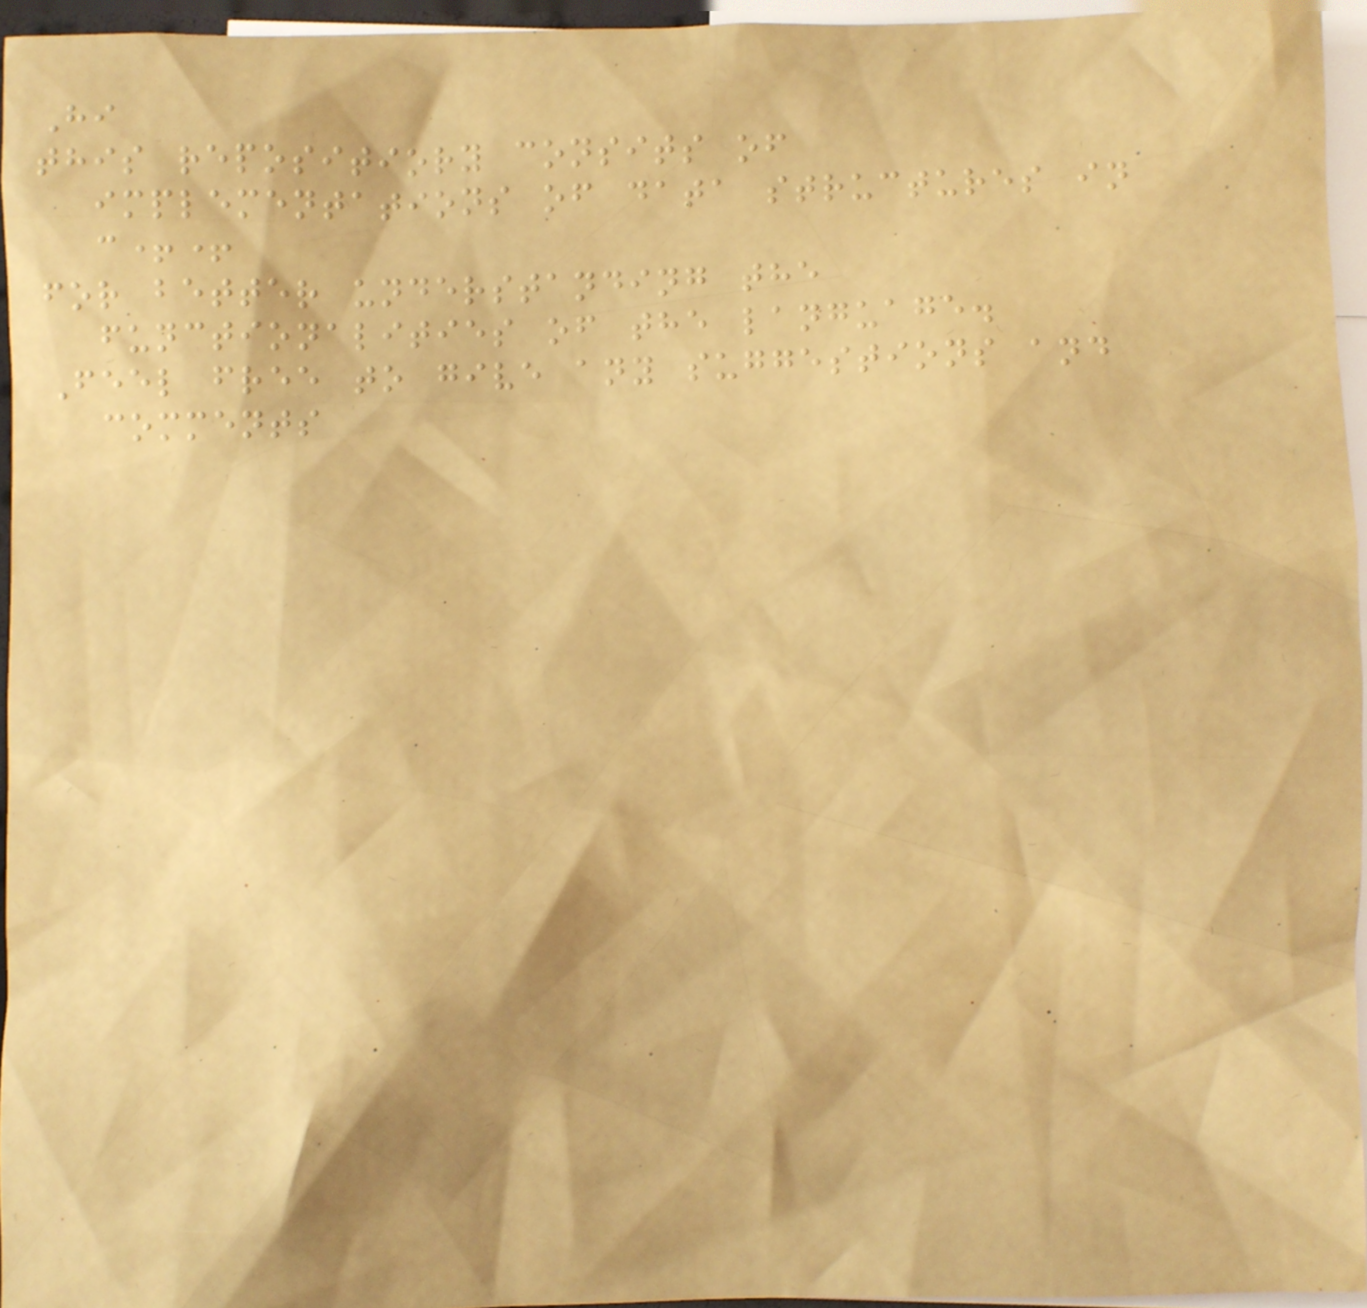Hi
this repositiory consits of
implementations of data structures in
c++
for better understanding the
functionalities of the language.
Feel free to give any suggestions and
comments
